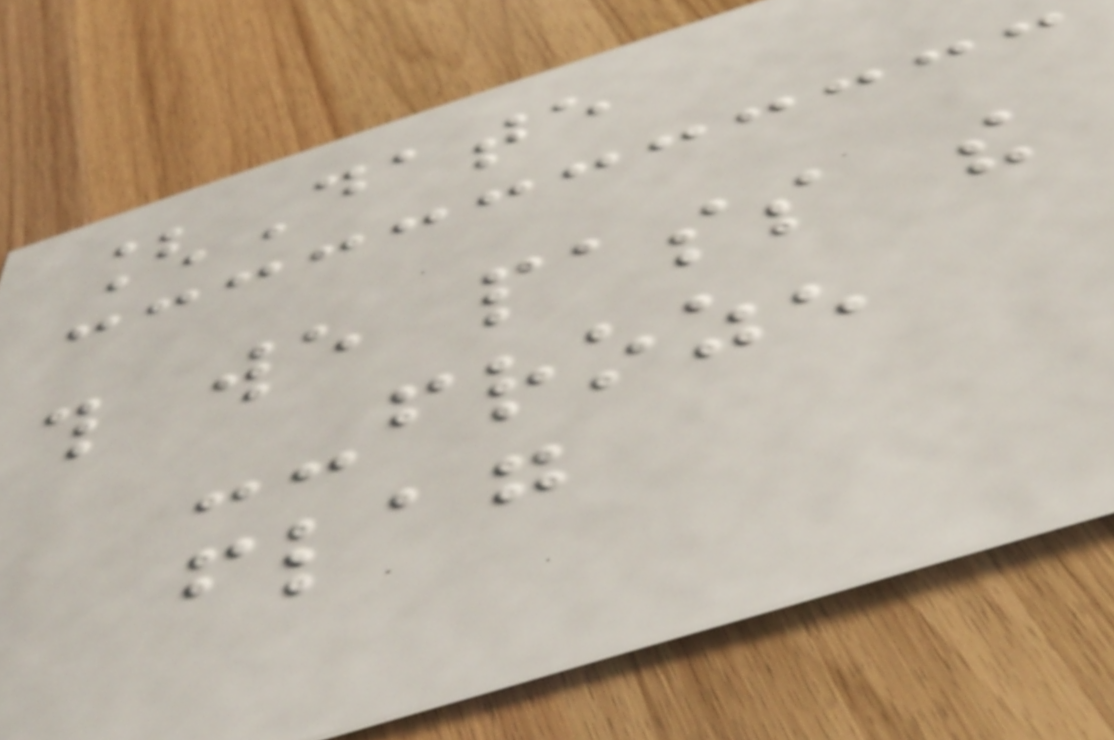[Date
this we pass the
--frozen
flag
